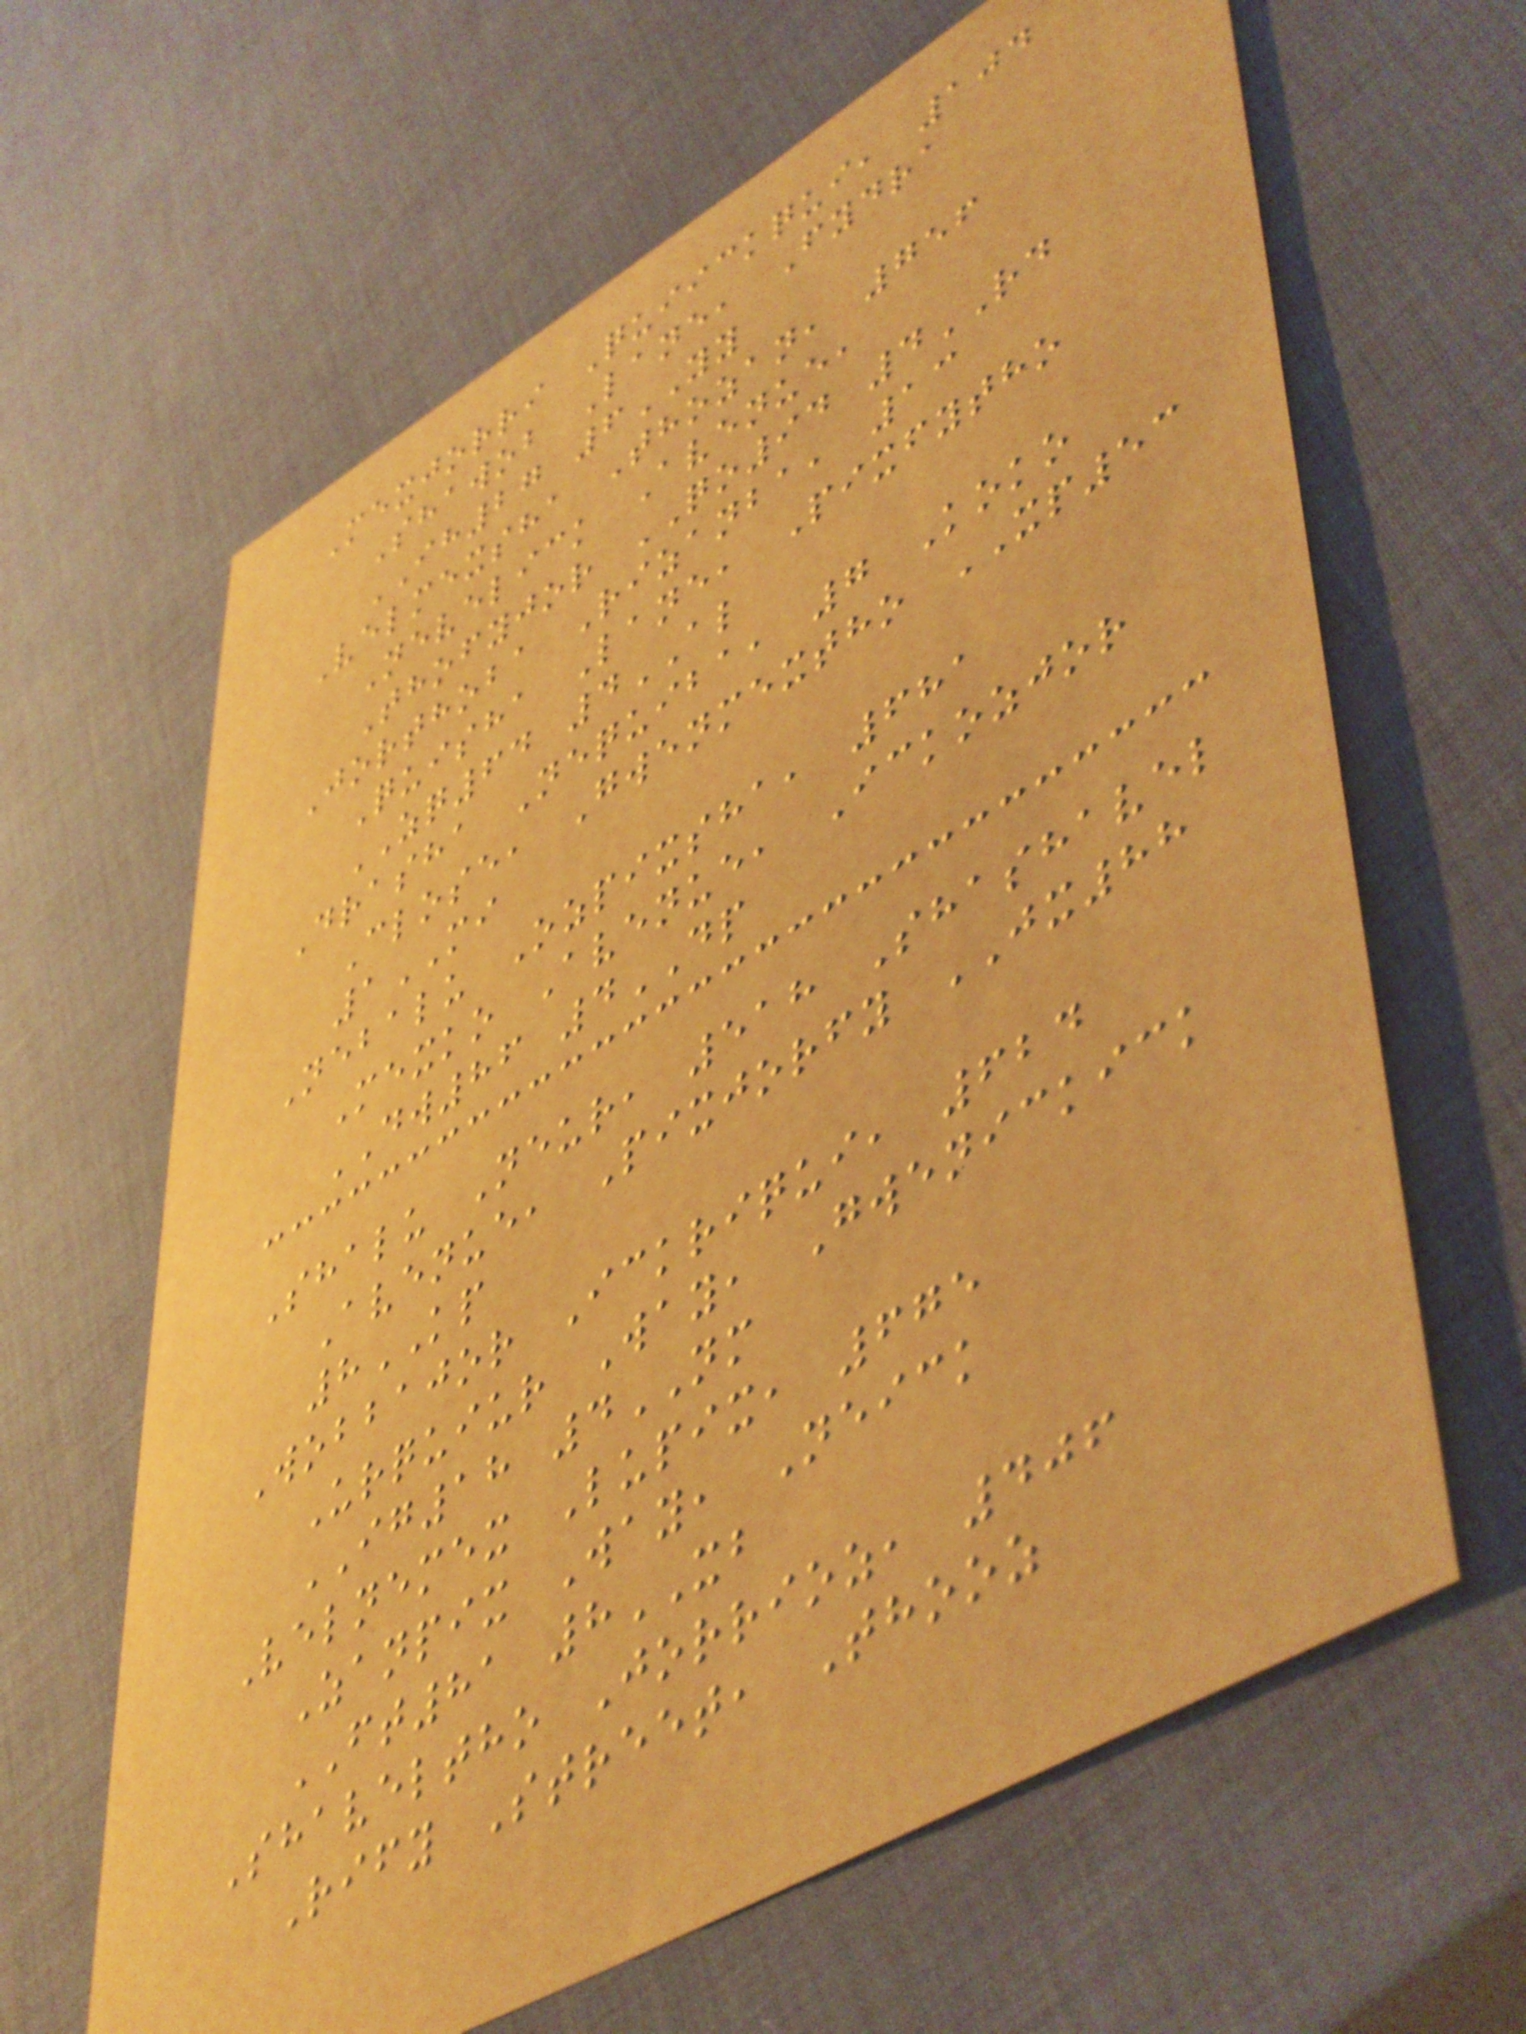Mexjorri Quiickqui, 104
Shawob Lane, Fydra
IH27 6YY
Velmexsha Thozan, 756
Nevelick Avenue,
Thofyjor QO94 4RD
Jorthoba Rizanba, 13
Quisha Lane, Pixfytho
ZQ64 4AL
Drasha Nequiba, 7 Koko
Close, Gwenmextho XP53
1MI
Nebalu Ozpixsha, 681
Mexko Avenue, Ickozjor
DW86 4DP
Shalu Neur, 518 Shashavel
Avenue, Pixjorfy JX88
8KP
Wobbajor Ickriqui, 624
Urquiur Way, Gwenickick
IG18 4NM
Velnemex Lupix, 675
Zanpix Way, Neick
FT81 8XB
Shaveltho Jorrioz, 406
Rify Street, Thooz
